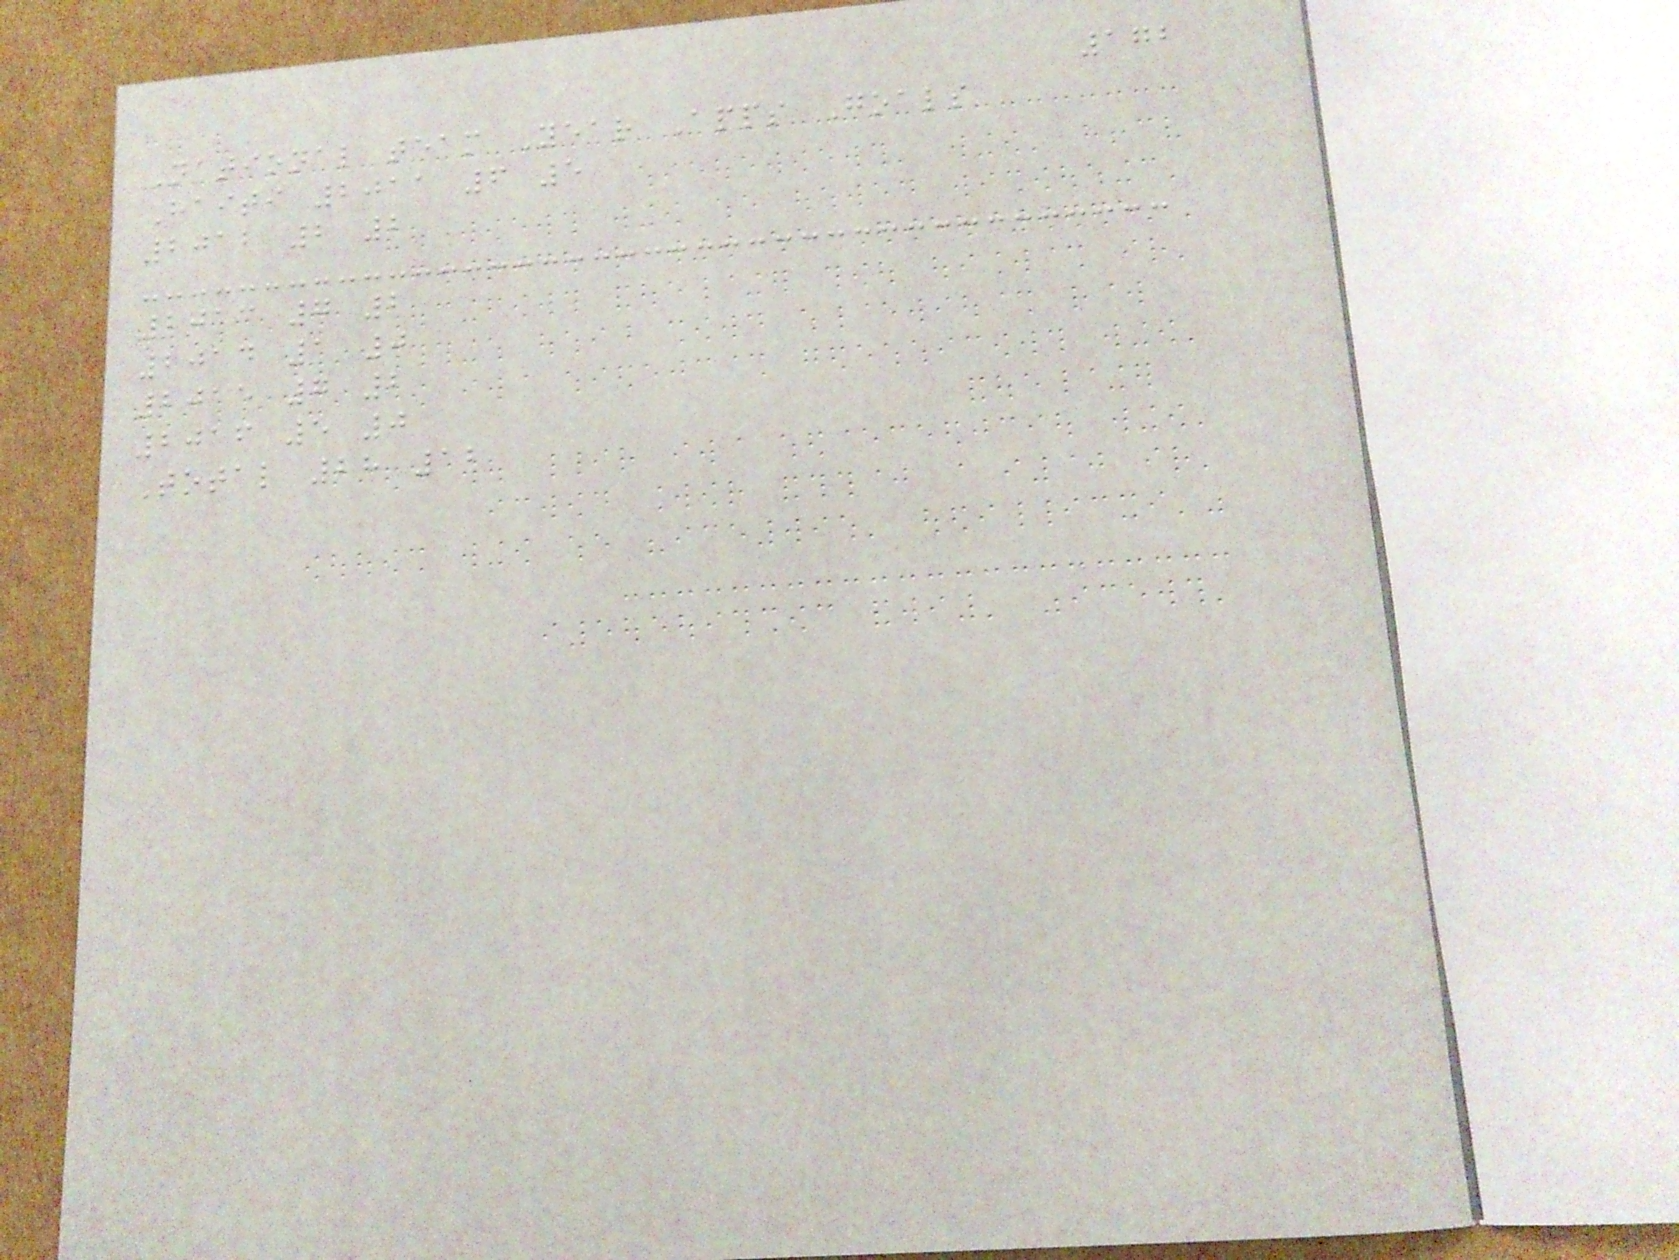172
National team Year Apps Goals
Haiti 2011 6 5
2012 2 2
2013 7 2
2014 1 0
2015 7 2
2016 5 0
Total 28 12
